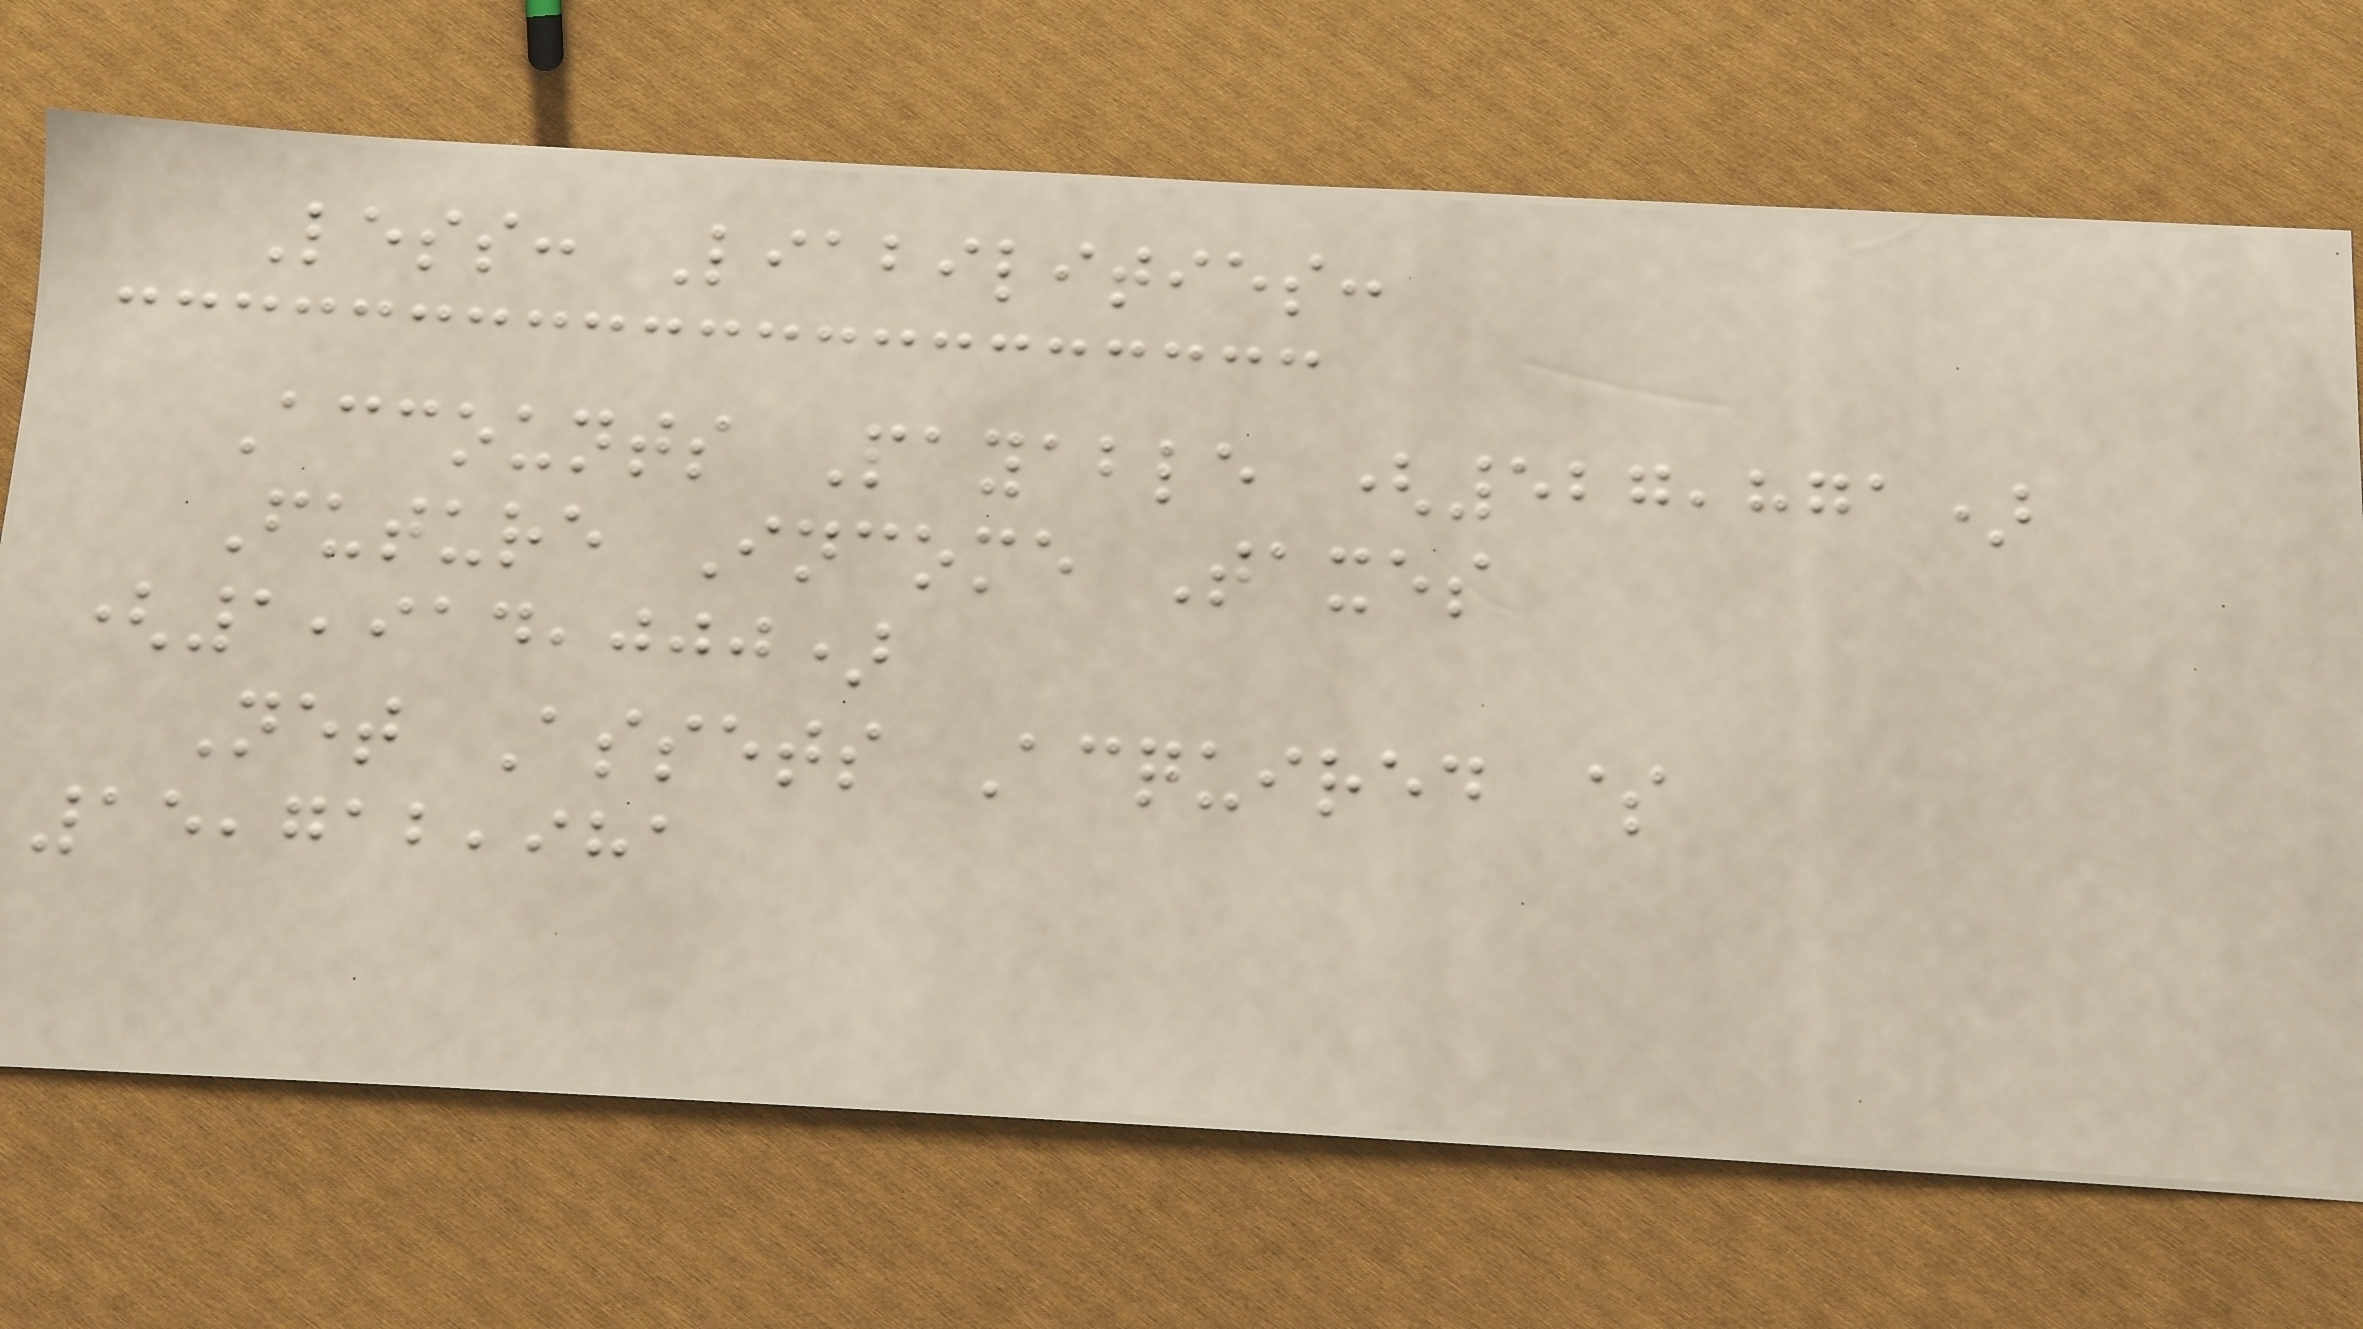Less: Liabilities:
Accounts Payable (527,871)
Future Income Taxes
(1,914,000)
Net Assets Acquired $
15,712,981
